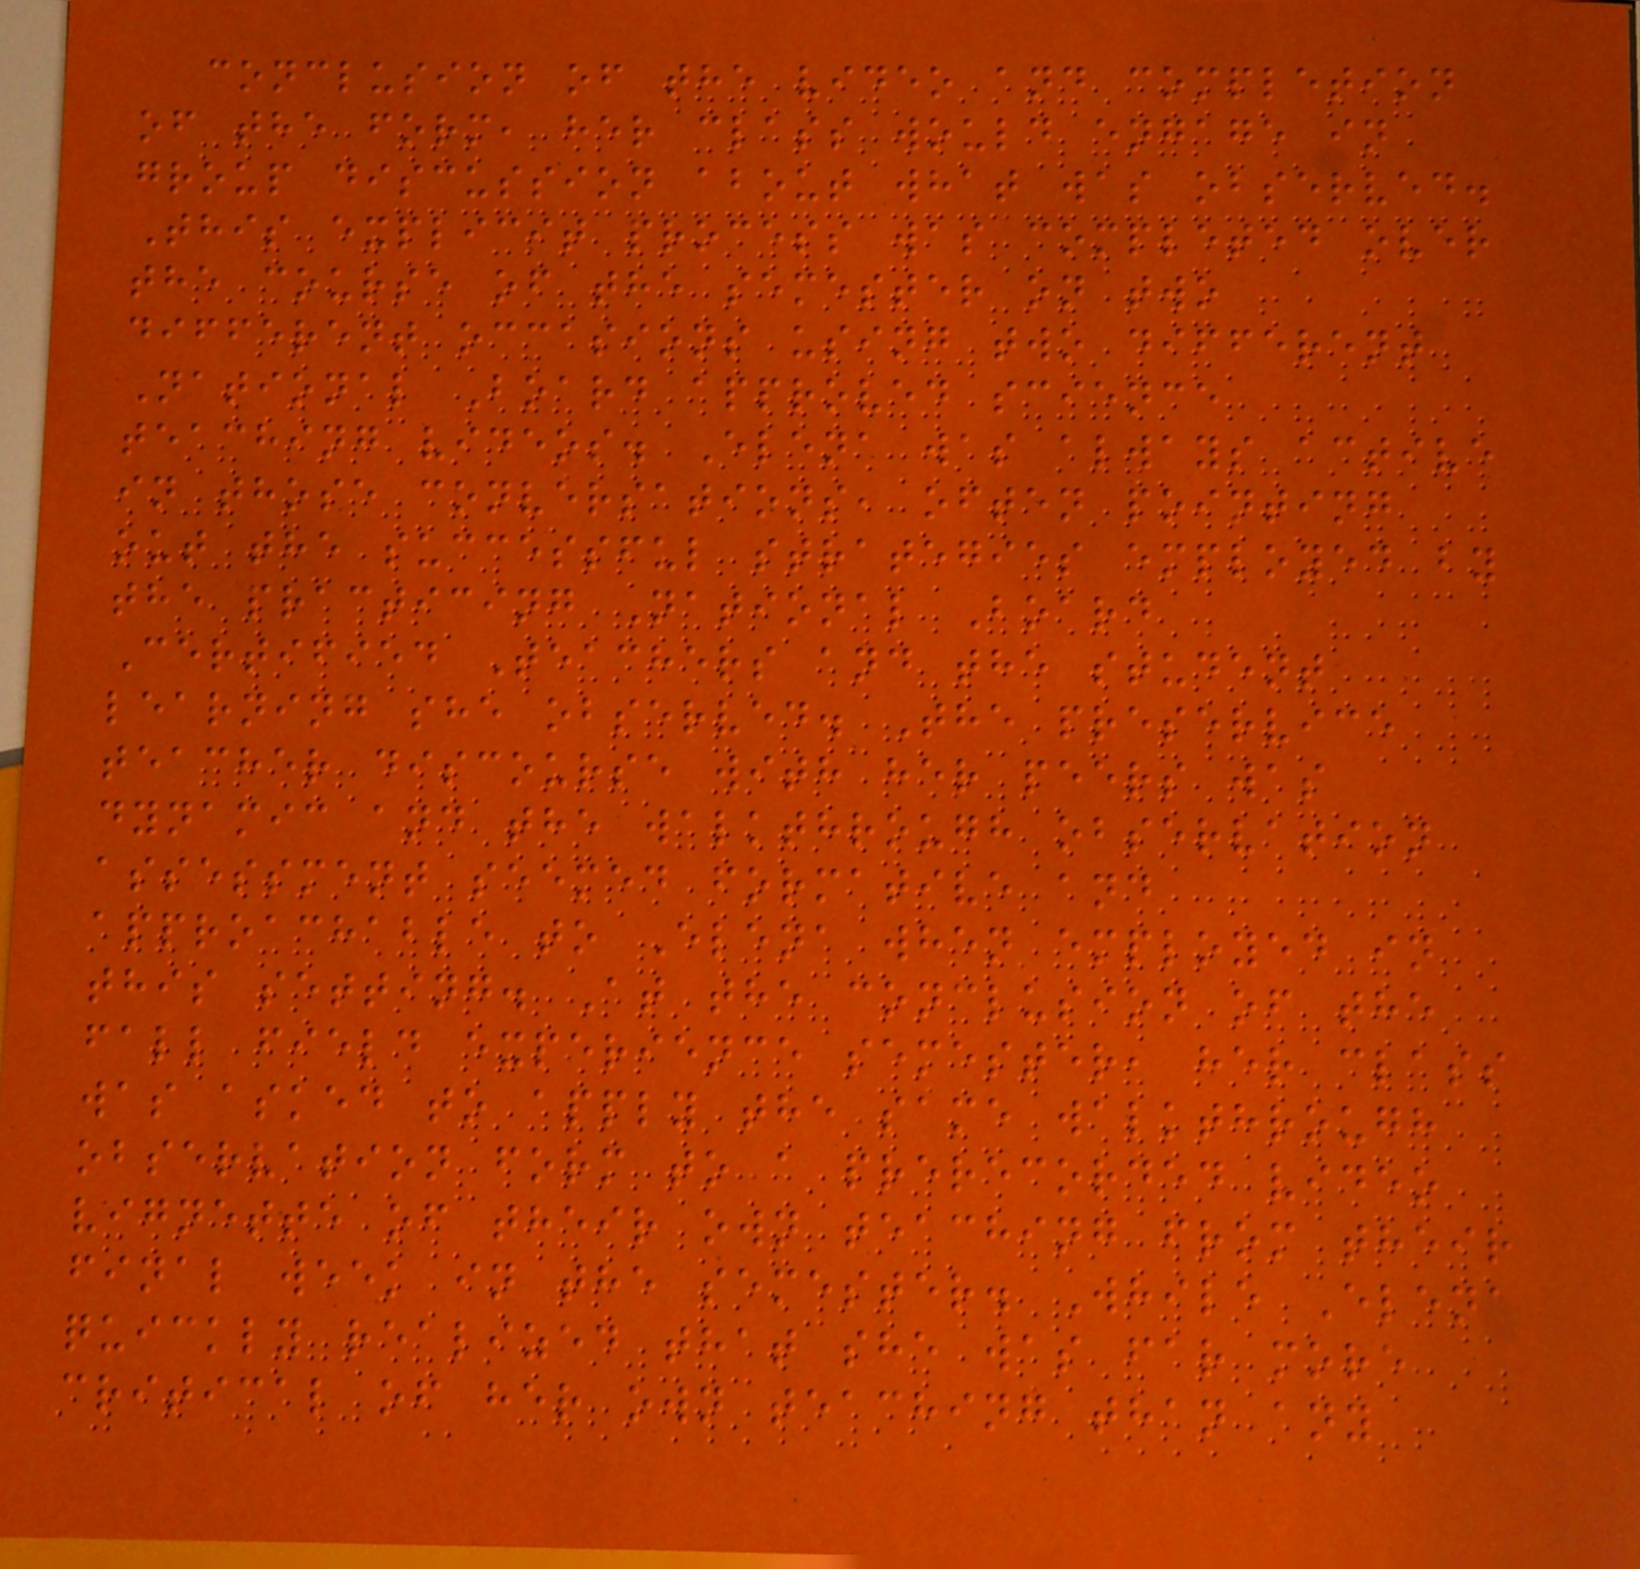conclusion of the video and completion
of the form, her class would engage in
group discussion about what was observed.
This explicit process was completed over
the course of the semester on two
different occasions using two different
National Board approved science
teaching videos. Elena was always active
in those conversations, often pointing
out the successful strategies employed by
the practicing National Board
Certified Teachers and the student
learning she observed. The preservice
teacher discourse with her peers was
dynamic and the walkthrough observation
assessment seemed formative and
approachable to Elena when employed in
this setting. At the conclusion of the
fall field experience semester, her class
was asked to apply the same walkthrough
observation form to a prerecorded video
vignette of their own teaching from their
final week in the semester. While Elena
quickly realized that she was far more
critical of her own teaching than any
